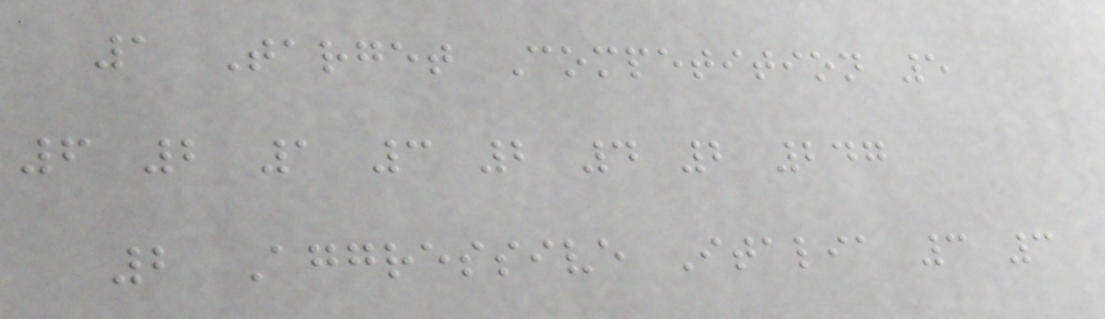1 Target Competition 5
6 2 1 3 2 4 2 247
2 Aggressive Italia 3 3
